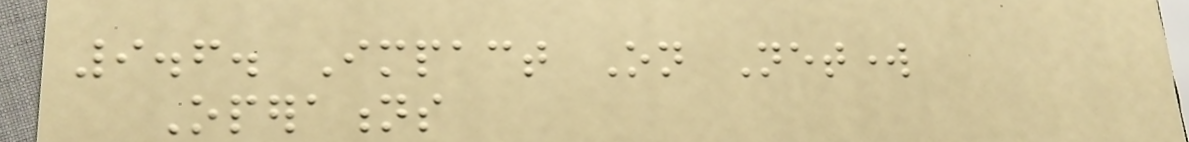9.6. Impact On Network
Operations
